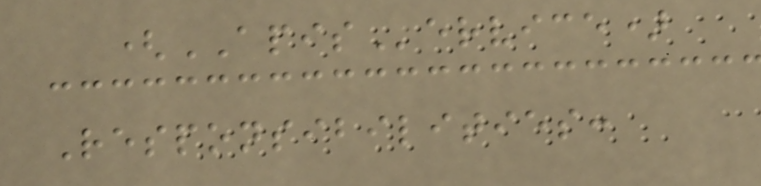(APIService)
Responsibilities:
